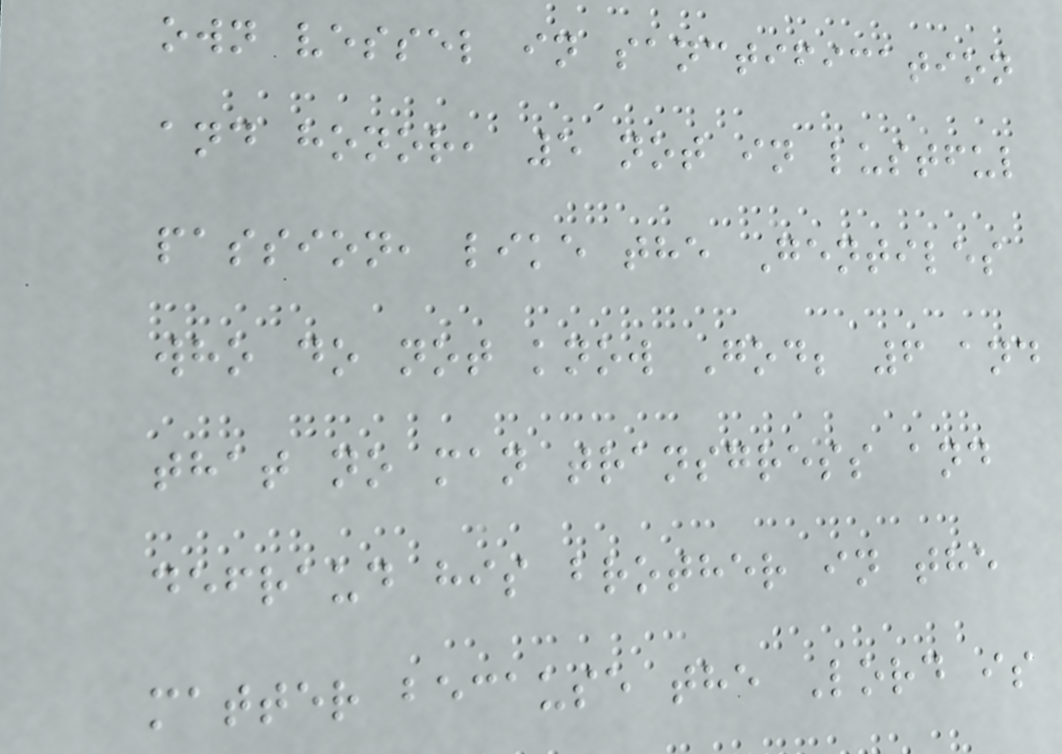own vessel in sanctification
and honor, 5 not in lustful
passion, like the Gentiles
who do not know God; 6 and
that no man transgress and
defraud his brother in the
matter because the Lord is
